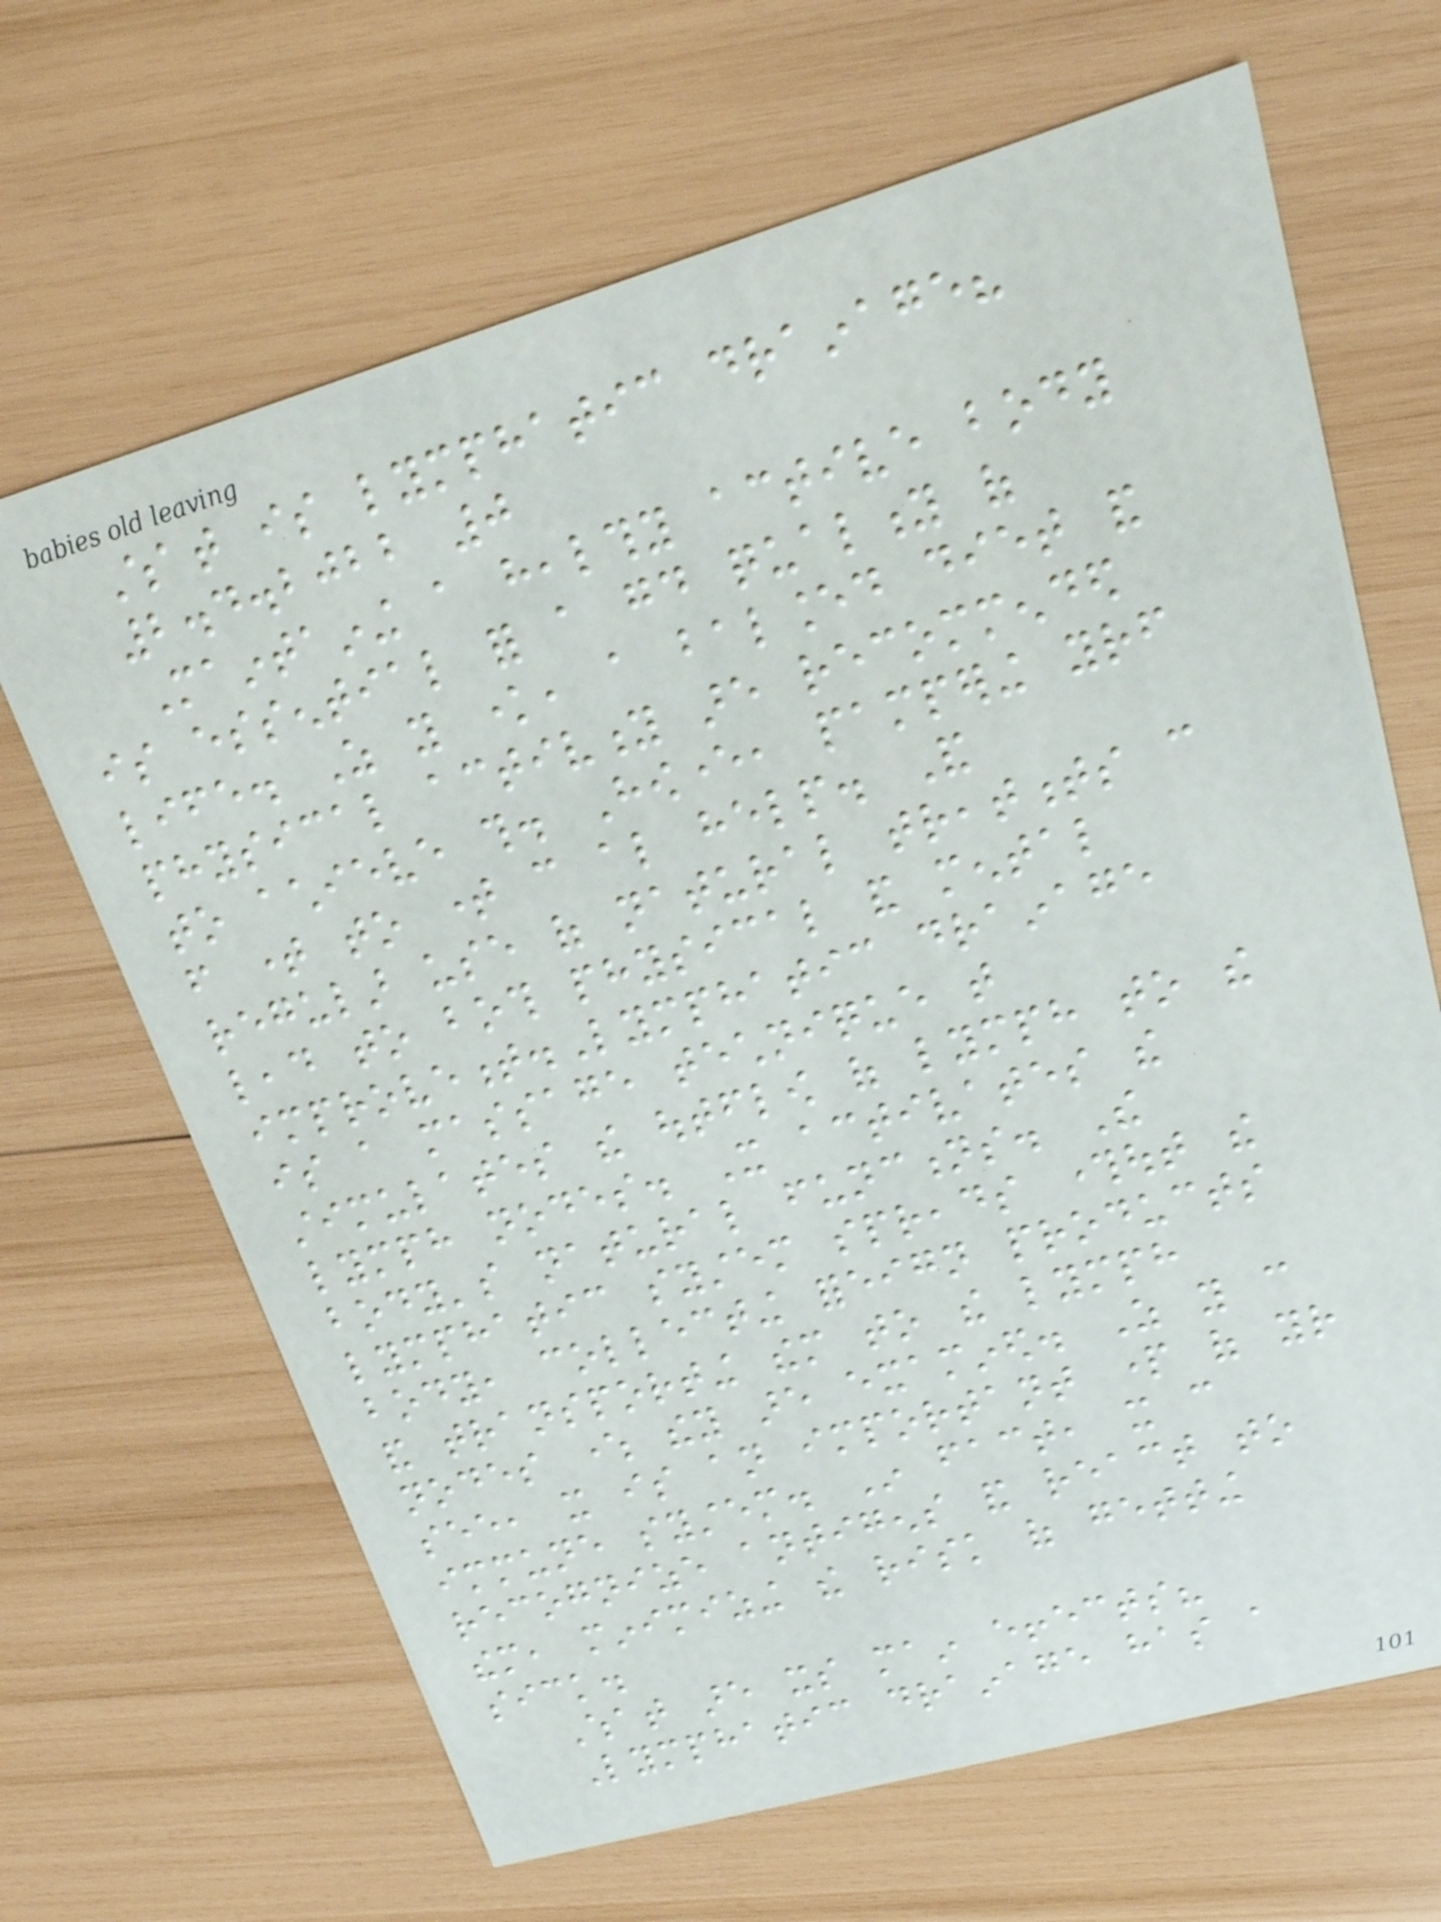What is lymphatic drainage?
2.4.2022 0
Maintaining a healthy active body
is essential for a good quality of
life. As you know, a balanced diet and
physical activity are recommended
to achieve this. However, pampering yourself
from time to time can also help. And
regular use of natural treatments can
lead to both physical and mental
improvement.Lymphatic drainage
is a massage technique that
stimulates the outflow of lymph to the
lymph nodes. It activates the
body's natural functions. The
lymphatic system spreads throughout the
body, collecting foreign products
and transporting them to the lymph
nodes where they are examined. As you can
see, it is an important part of your
immune system. In fact, it can
recognize antigens and react to
them, minimizing the risk of getting
sick.
What are its main effects?
Lymphatic drainage has a
